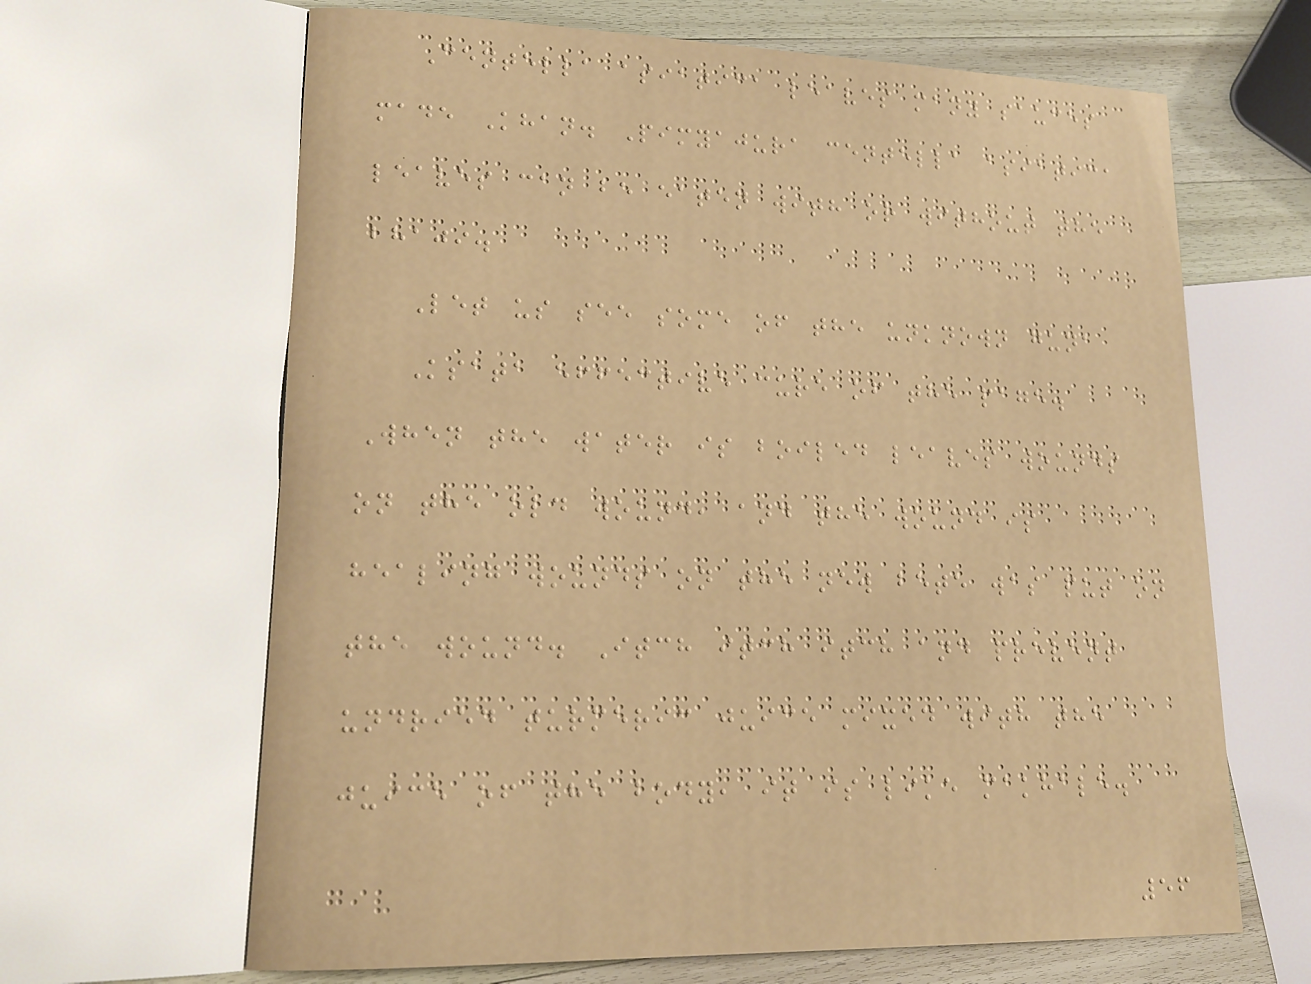Centella asiatica leaves many sauces
made Khan. Pimyajura centella asiatica
leaves can be eaten with or without the
bhaji.
Let us see some of the unknown guna
Ksata effective cure of the page.
When the water is boiled leaves wounds
on the old wound, and the wound is
healing wounds on the new bete was put on
the wound. Itch itch itch and prevent
undried turmeric juice mixed with the
juice of the body, it is like makhale.
56
